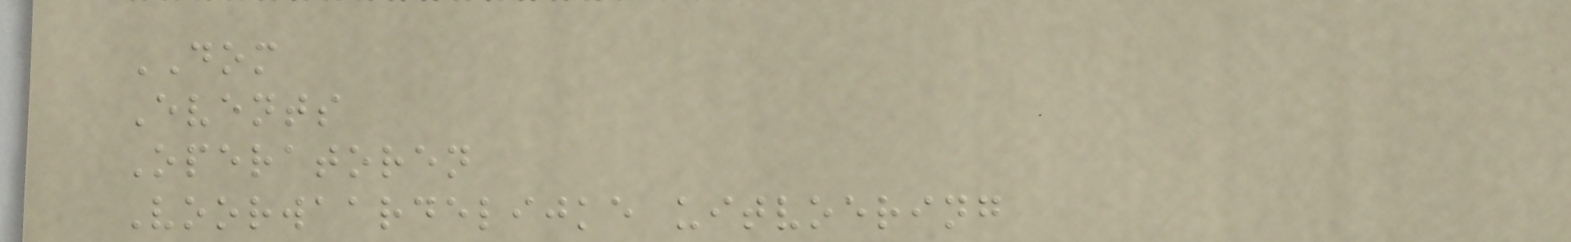DOM
Events
Operatoren
Voorwaardelijke uitvoering
